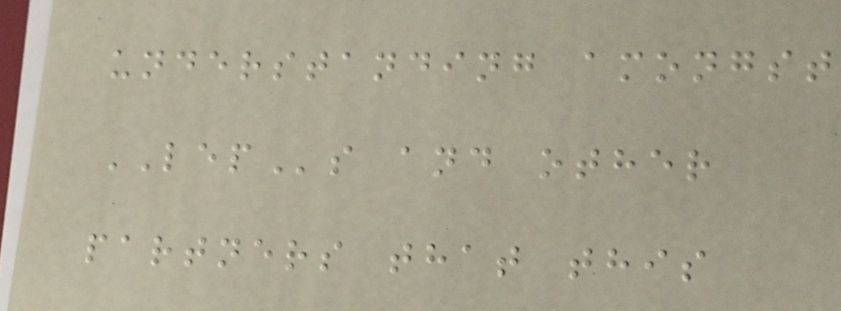understanding amongst
LEPs and other
partners that this
